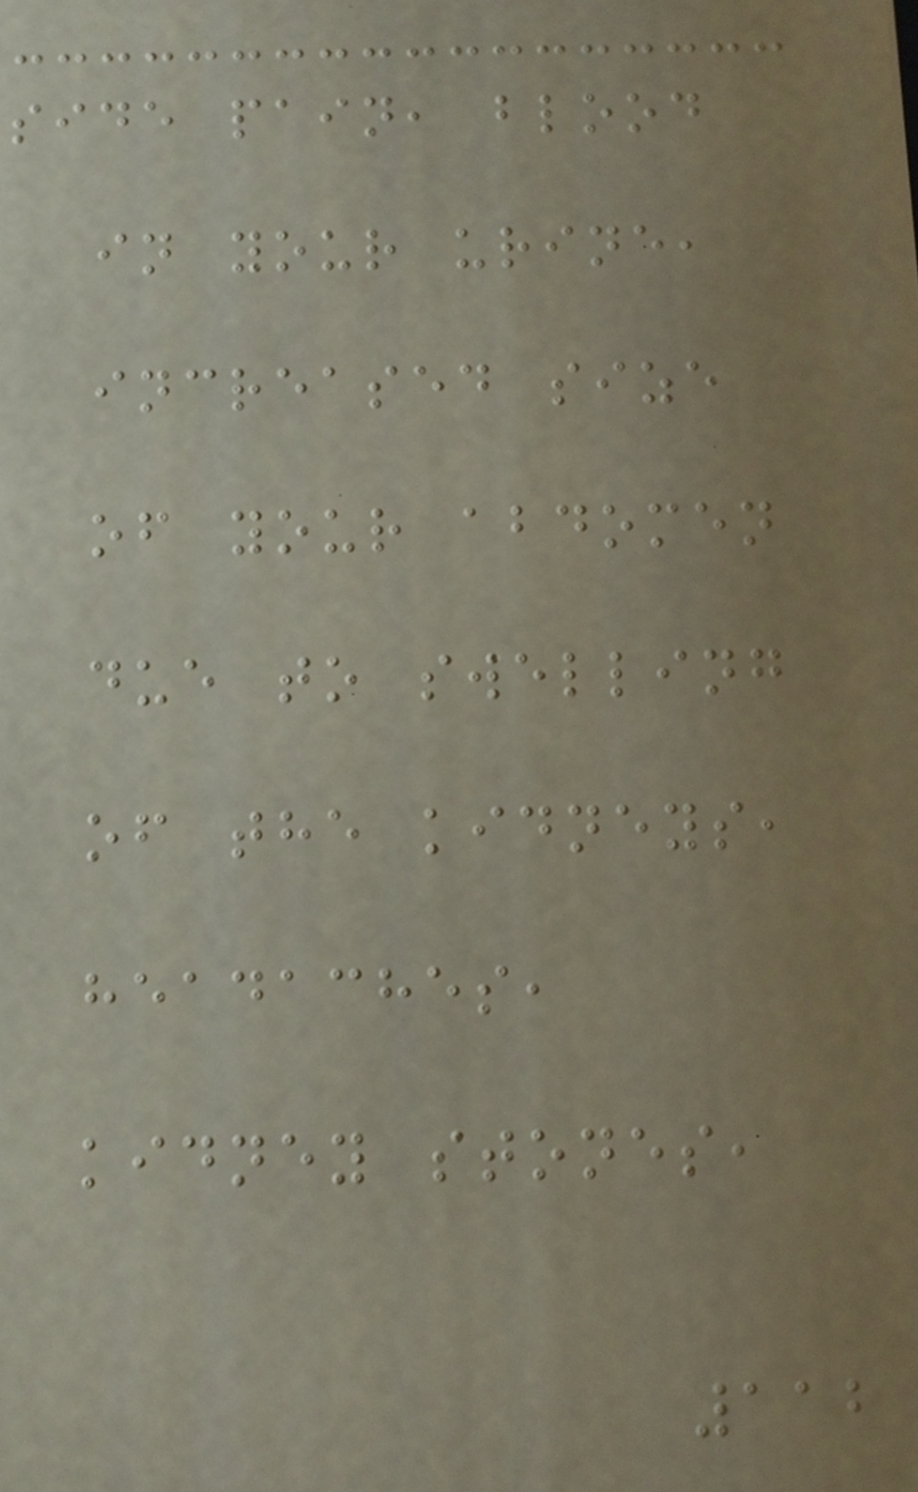side pain, blood
in your urine,
increased size
of your abdomen
due to swelling
of the kidneys,
headaches,
kidney stones,
112
